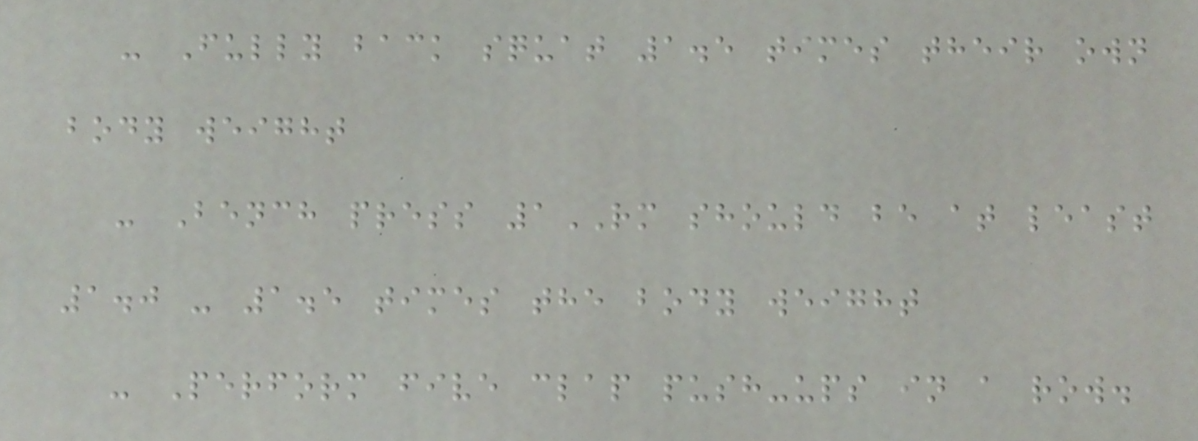- Fully back squat 1.5 times their own
body weight
- Bench press 1RM should be at least
1.0 - 1.5 times the body weight
- Perform five clap push-ups in a row.
